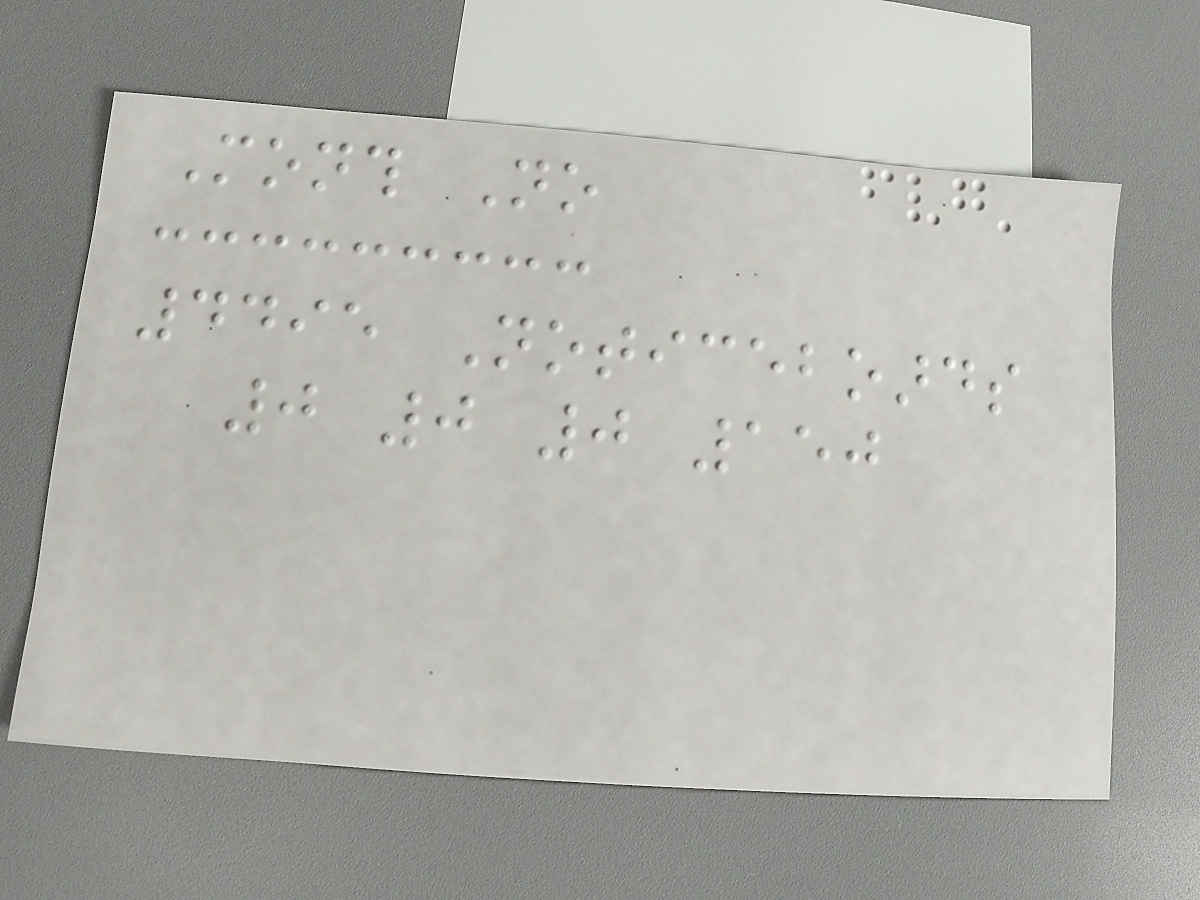Month No
4495 Noticeboards
0 0 0 150
